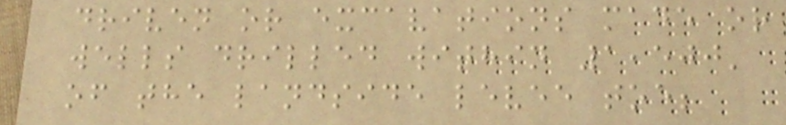driven or excavations made or
wells drilled within 1,500'
of the landside levee toe;
